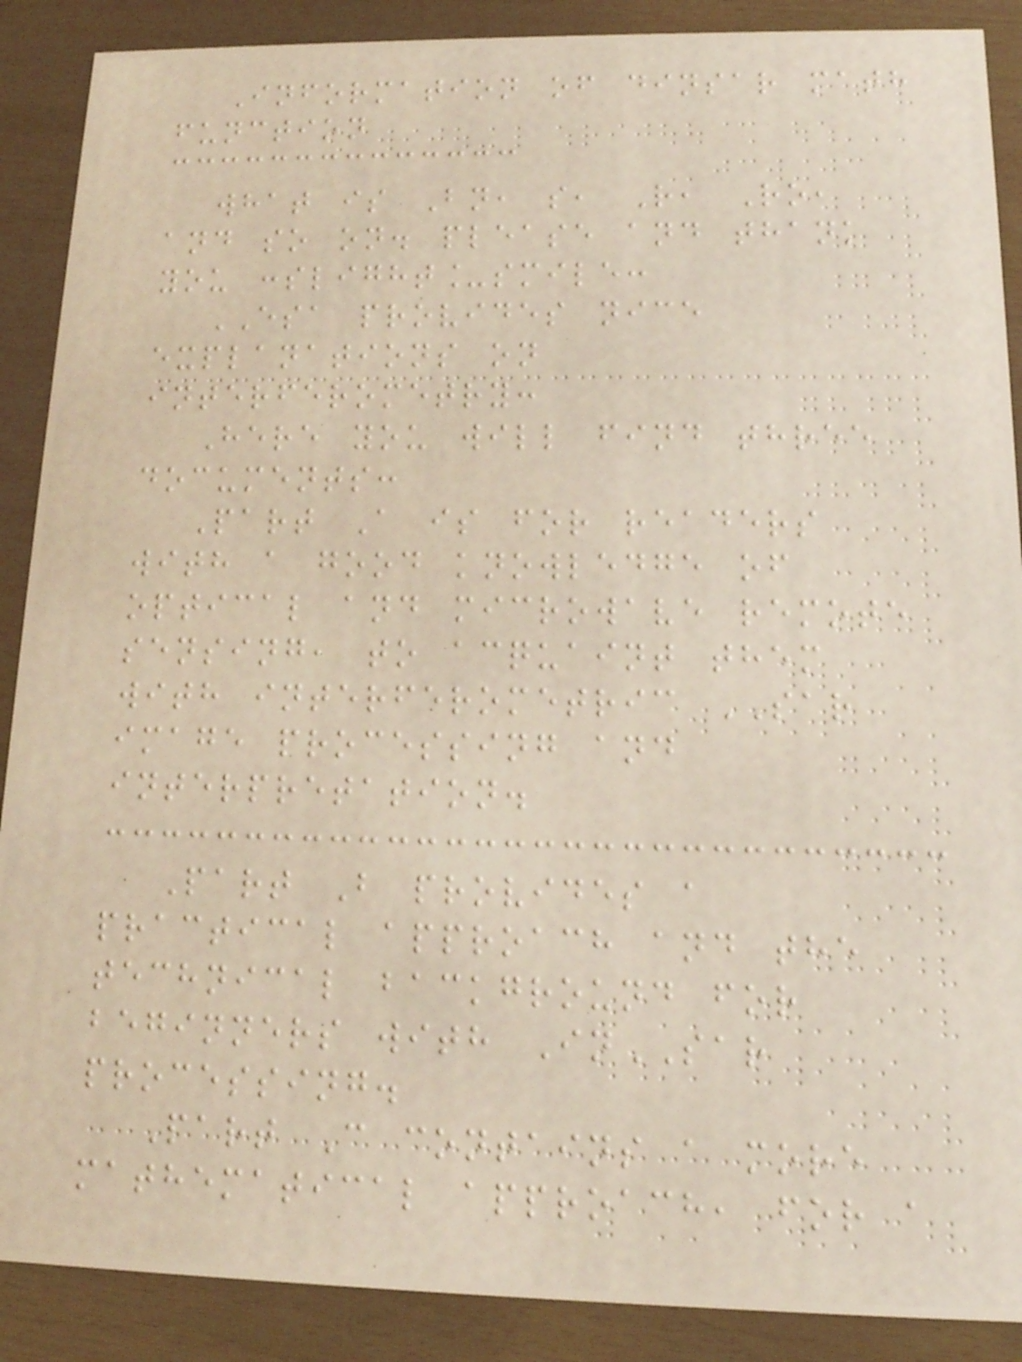Information of dinsar math
function
what is Bn, s, R, Ro,
and so on. please and thank
you :slight_smile:
ESA provides nice
explanations on
interferometry:
Here you will find three
documents:
Part A is for readers
with a good knowledge of
optical and microwave remote
sensing, to acquaint them
with interferometric SAR
image processing and
interpretation.
Part B provides a
practical approach and the
technical background for
beginners with InSAR
processing.
Part C contains a more
mathematical approach, for a
